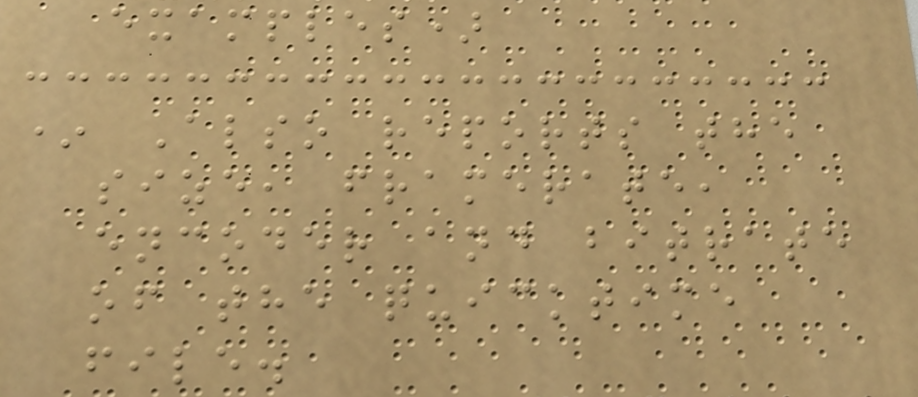examples)
* Also reports the
size, framerate,
encoder and bitrate
of the quicktime
file.
